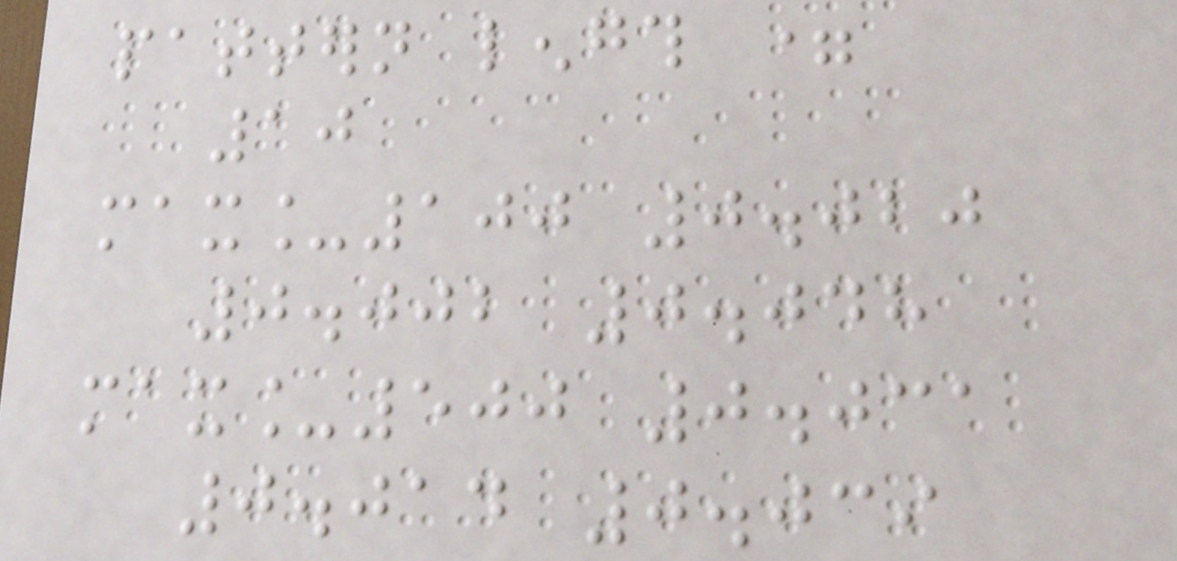pattern length =
10
max_100 0.020
0.002 0.048
max_500 0.031
0.014 0.039
